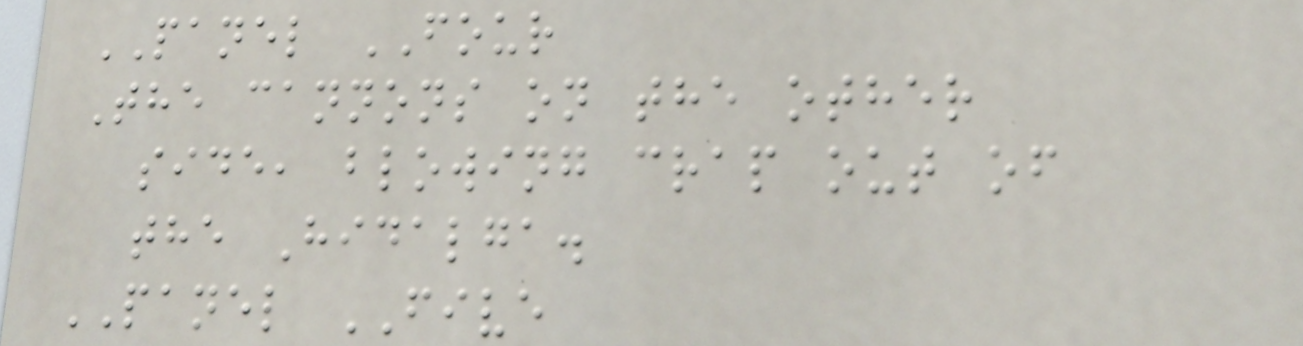PANEL FOUR
The cannons on the other
side, blowing crap out of
the Hidalga.
PANEL FIVE
